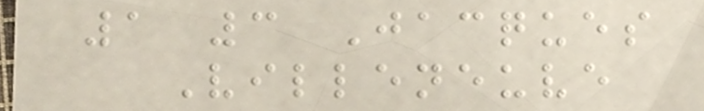1 3 Jacques
Villeneuve
